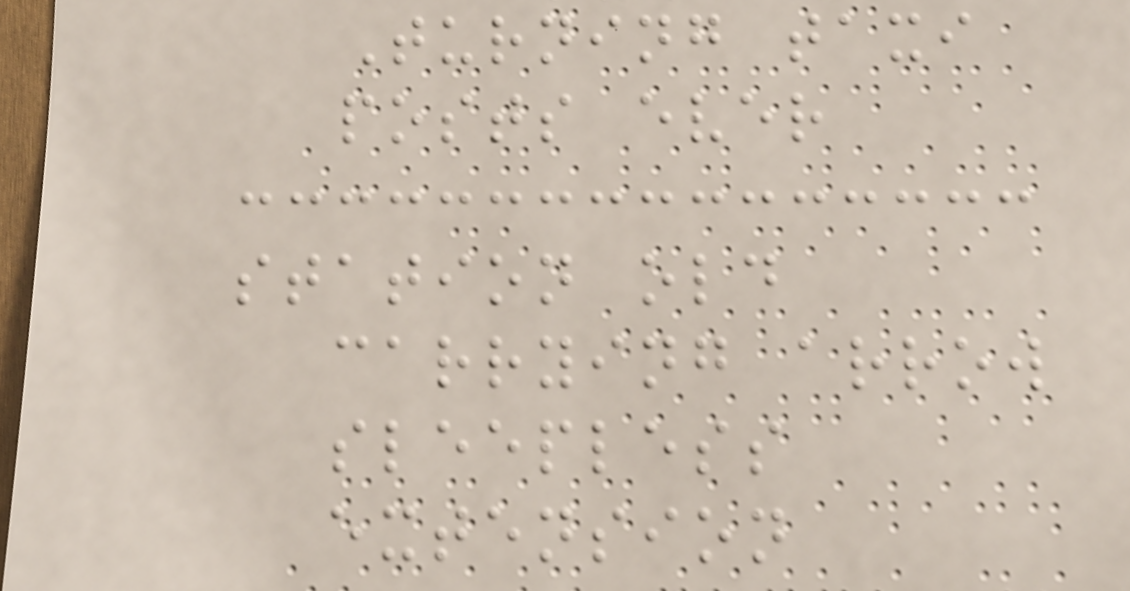Turning taxi
posts ever
station old
carrying arrow
sleepless
extension
